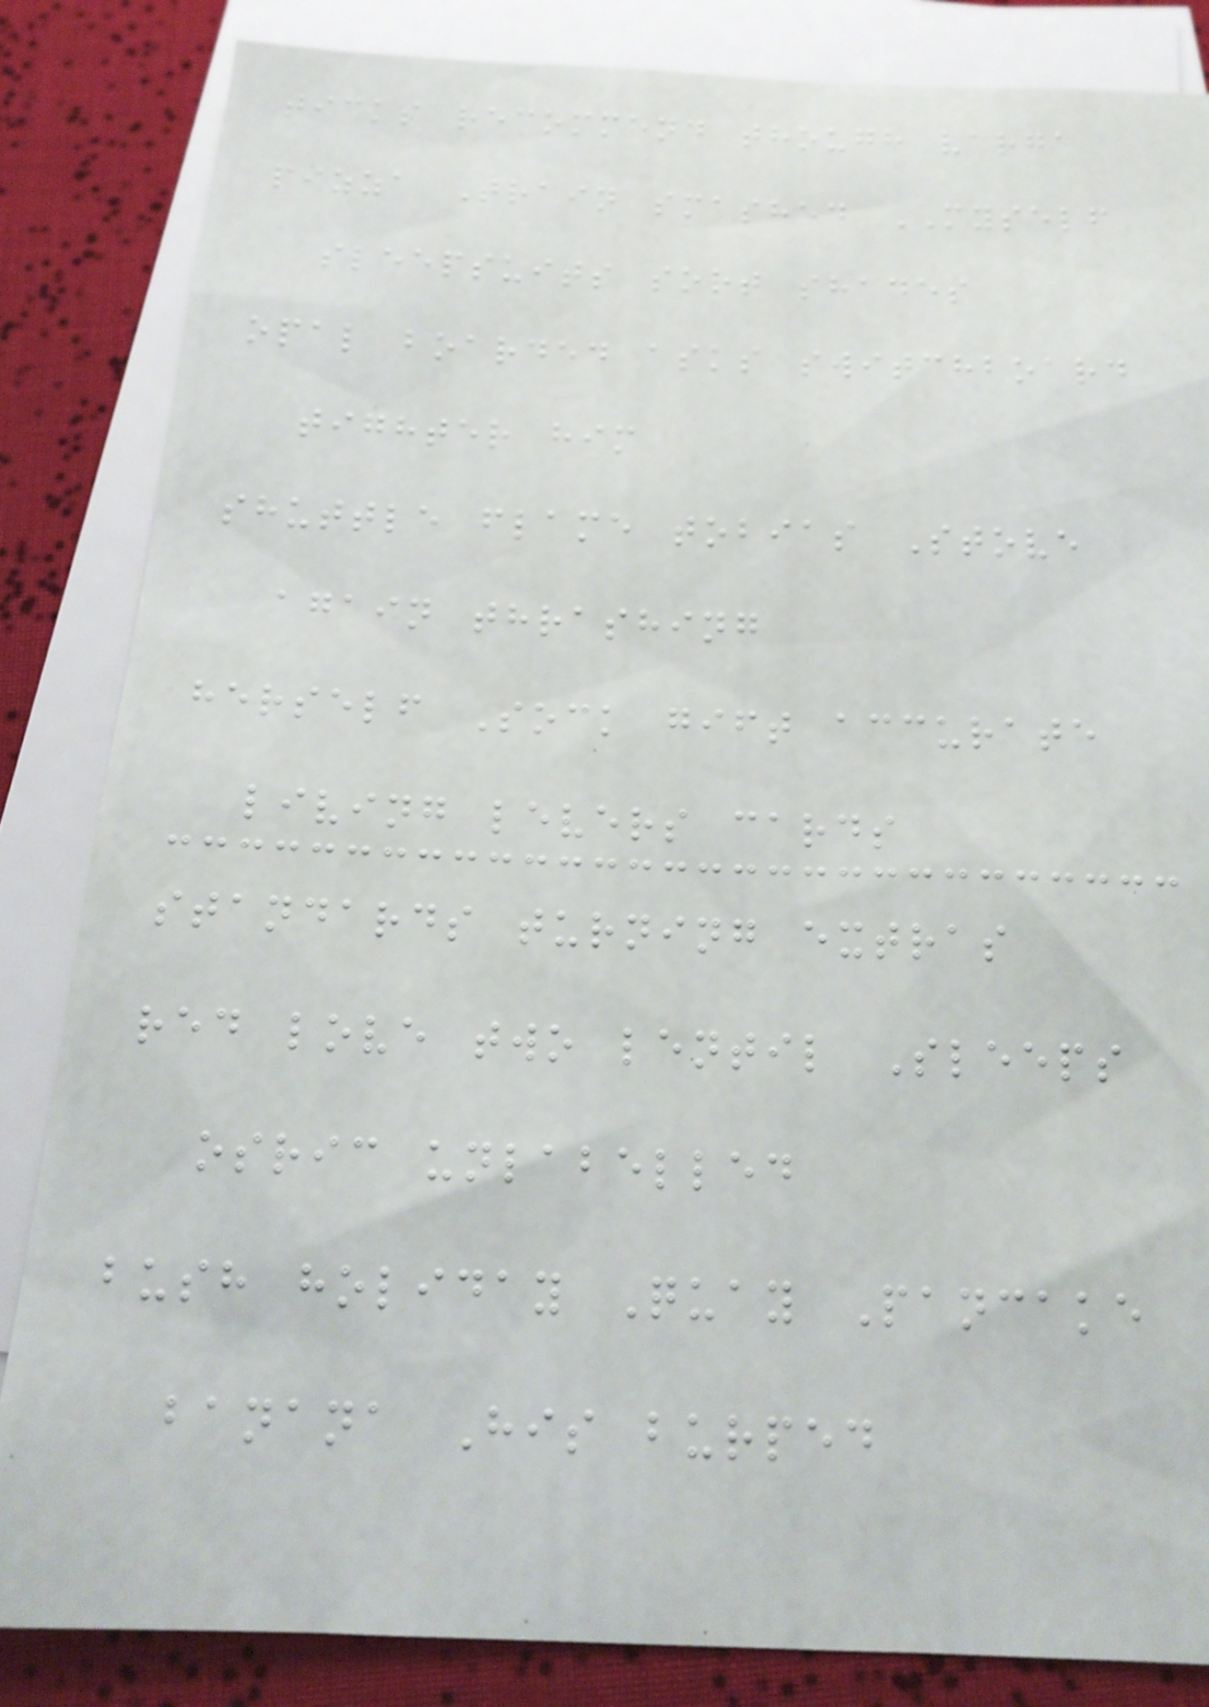ticks recommend though varga
pizza Train smashed MYSELF
sleepsuits sort shades
opal boarded asks switchboard
tighter him
shuttle flame tobias Stove
again thrashing
herself Sock gift accurate
living levers cards
standards turning extras
red love two lentil Sleeps
osric unlabelled
bush holiday Quay Pancake
banana His burped
